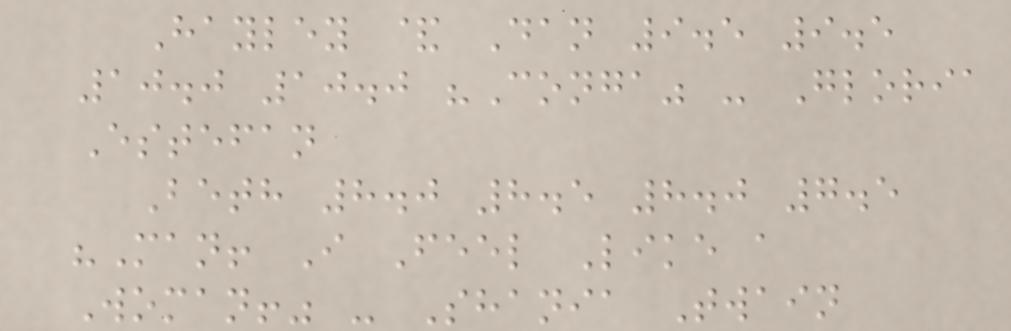Hayley & Dan 9.5 9.5
10.0 10.0 "Conga" - Gloria
Estefan
Beth 8.0 8.5 8.0 7.5
"Man! I Feel Like a
Woman!" - Shania Twain
